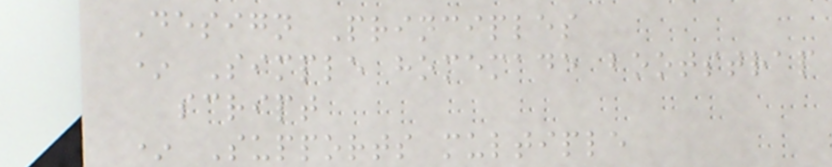Design Principles
* Simple homemade bootstrap
script
* Supports multiple
